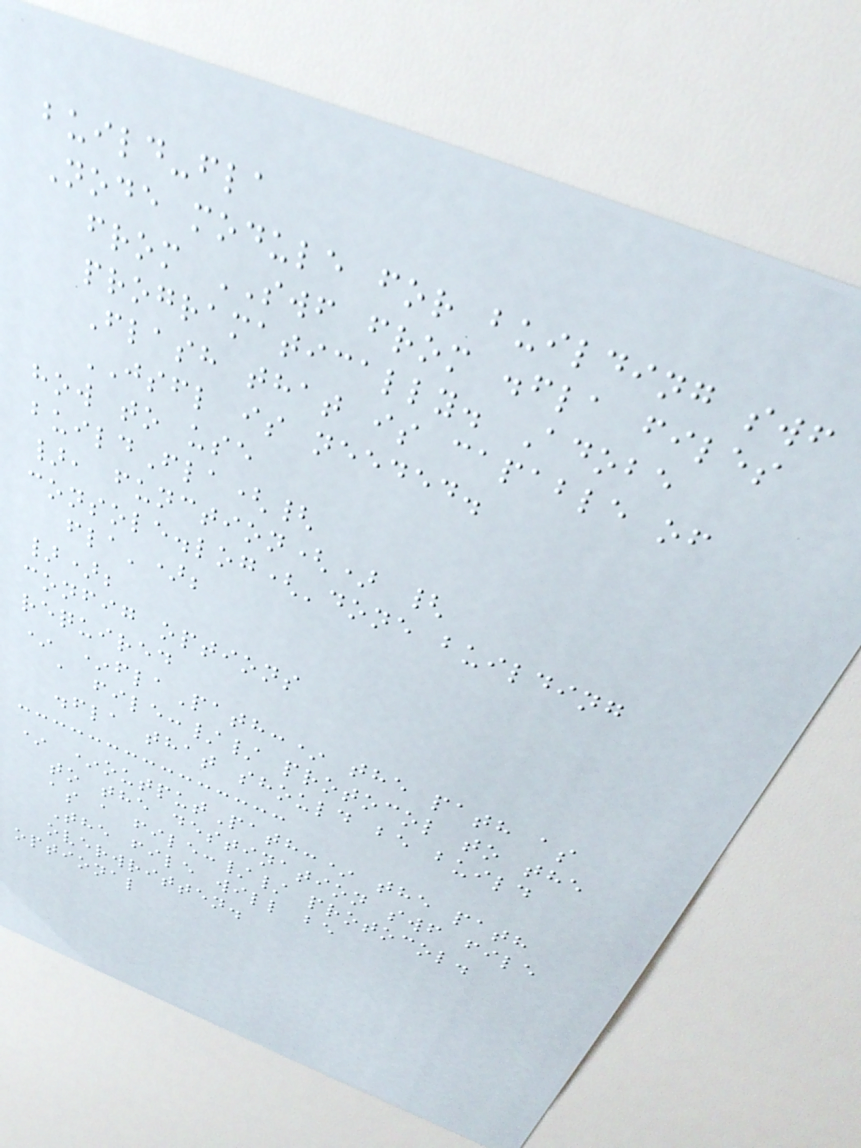build-fla
Node module for building swf
from SWF from .fla files
programatically. Adobe
Flash that is capable of
JSFL is needed.
how to use
buildFla({
}, function() {
console.log('done building
fla');
});
config options
required
* *flaPath:* the path as
a file:// protocol to the
.fla that should be build
* *outputPath:* the path
to the destination swf file
as a file:// protocol.
The file will be
overwritten.
optional
